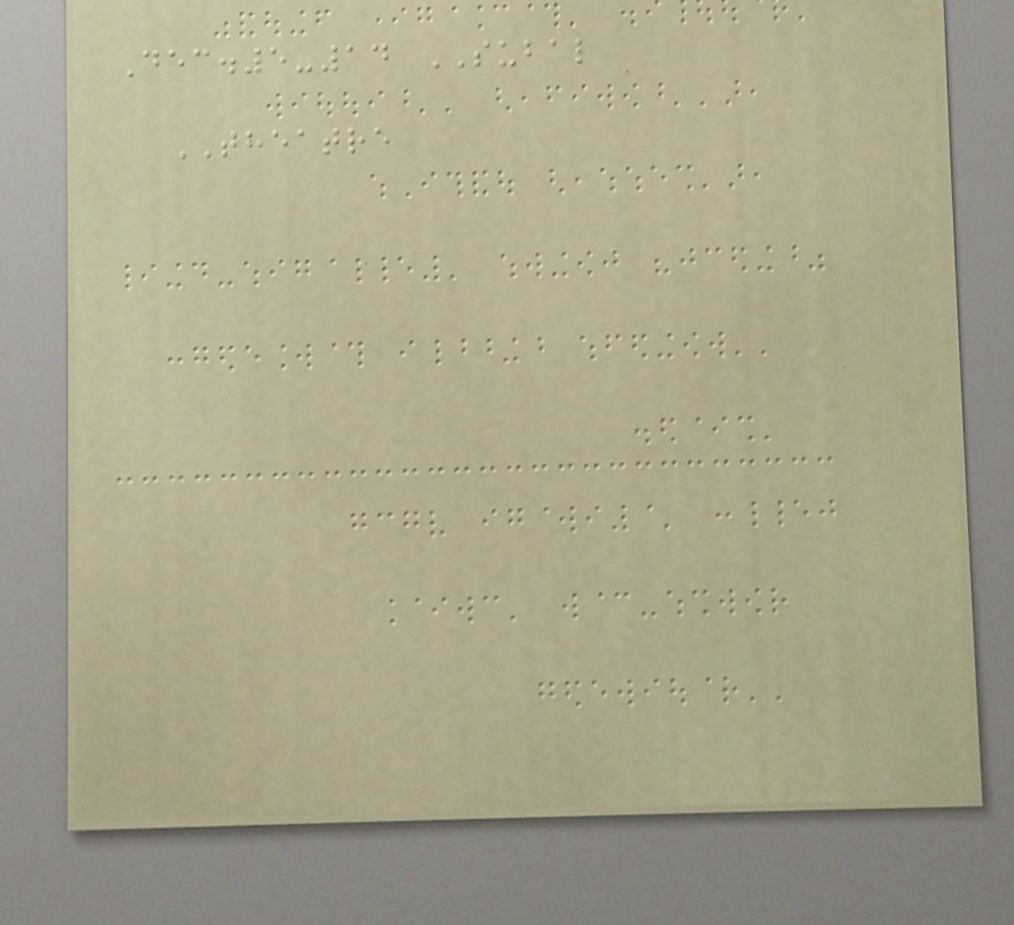Dec.5-14 SUBAL
THEATRE
